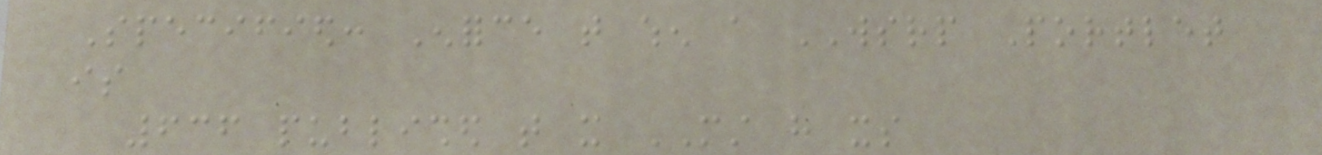Specified: Enforce that when a WSRP Portlet
is
636 published that it MUST have its
